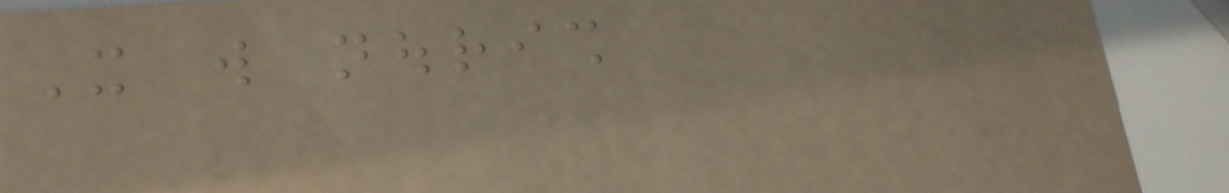It will nourish
